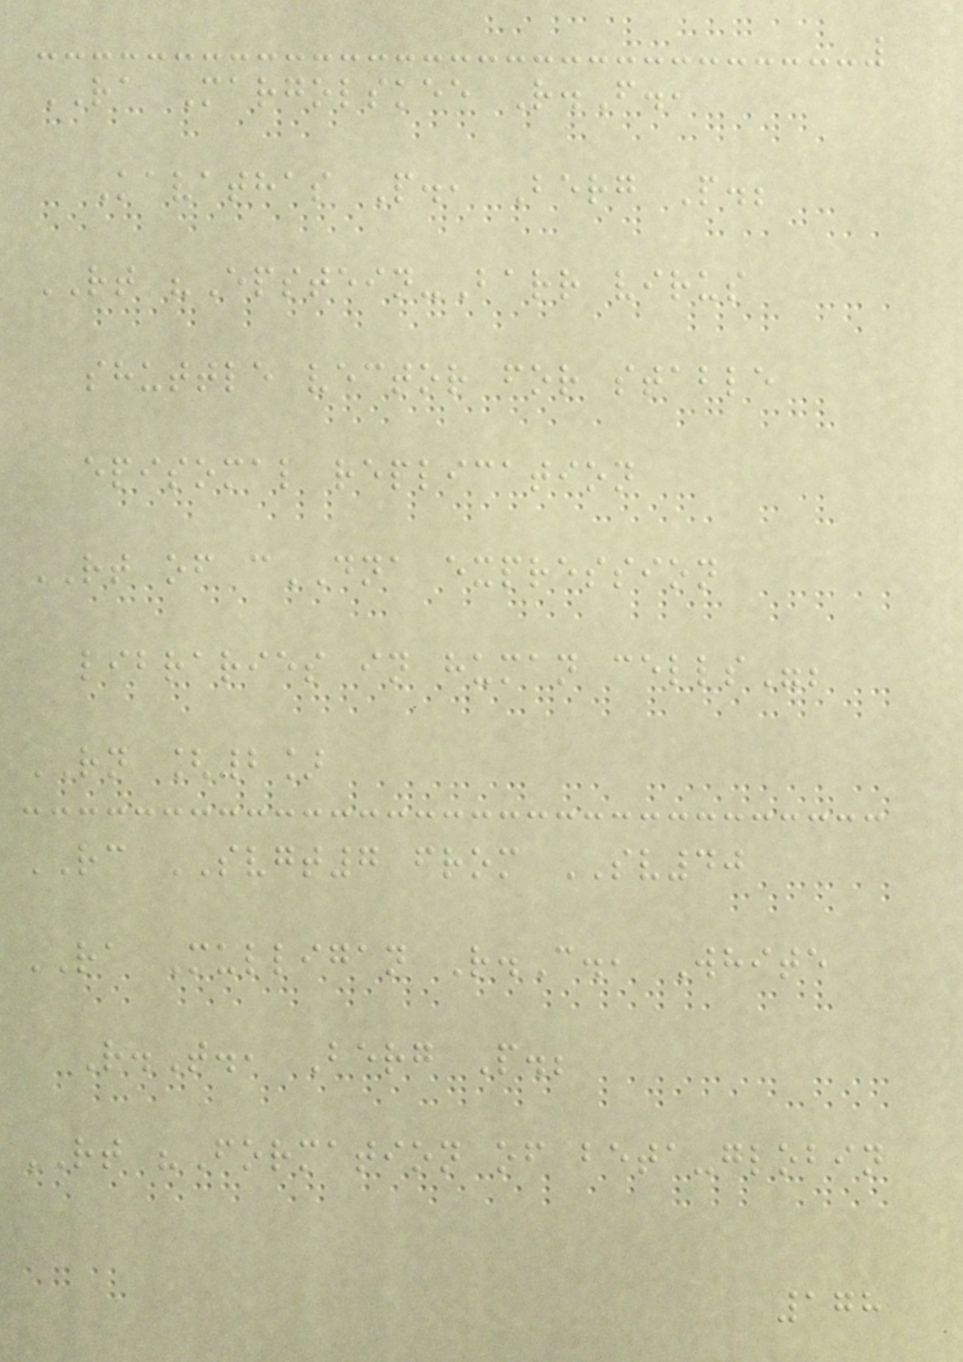RA Margolskee R.F.,
Kavathas P., Berg P.;
RT "Epstein-Barr virus
shuttle vector for stable
episomal replication
RT of cDNA expression
libraries in human cells";
RN [2]
RC SVGT7 from SV40
RA Mulligan R.C., White
R.T., Berg P.;
RT "Formation of beta-globin
178
